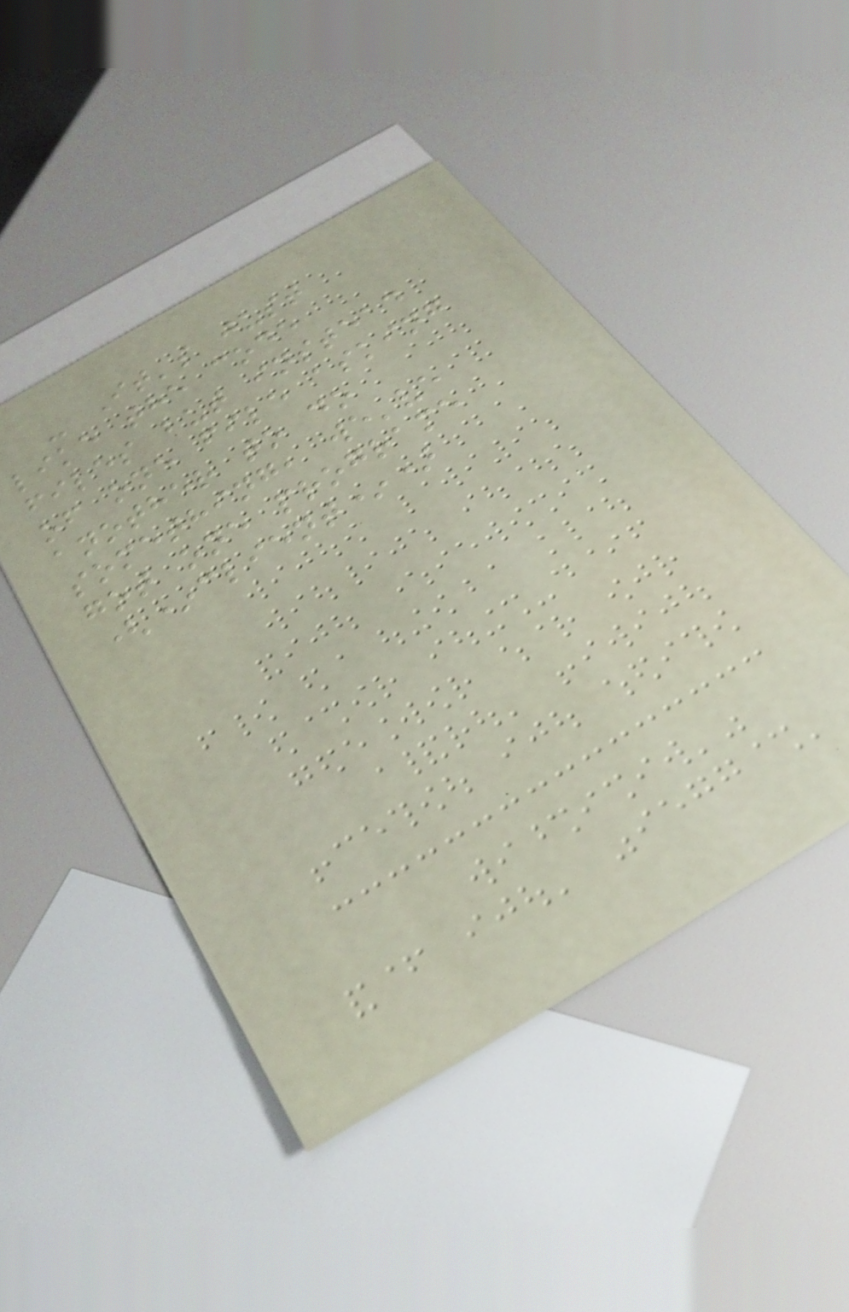- It's just
like the code
files but instead
of one file asking
another to do
something, we've
got one programe
(*client*)
